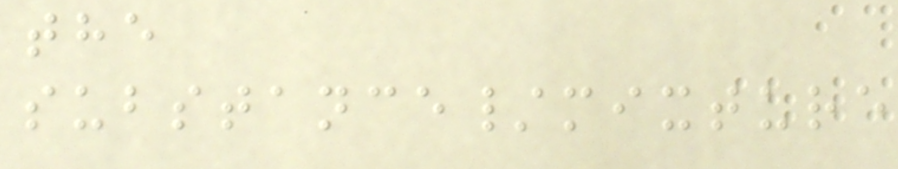the
substance/mixture
